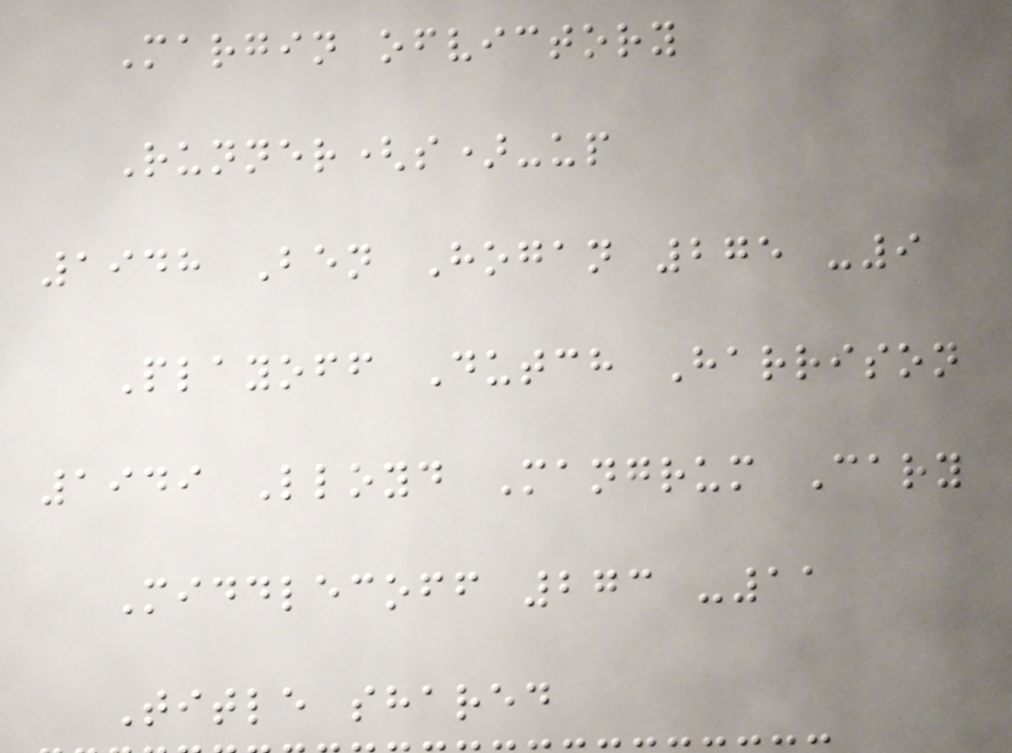Margin ofvictory
Runner(s)-up
1948 Ben Hogan 275 -9
Playoff Dutch Harrison
1949 Lloyd Mangrum Cary
Middlecoff 273 -11
Title shared
